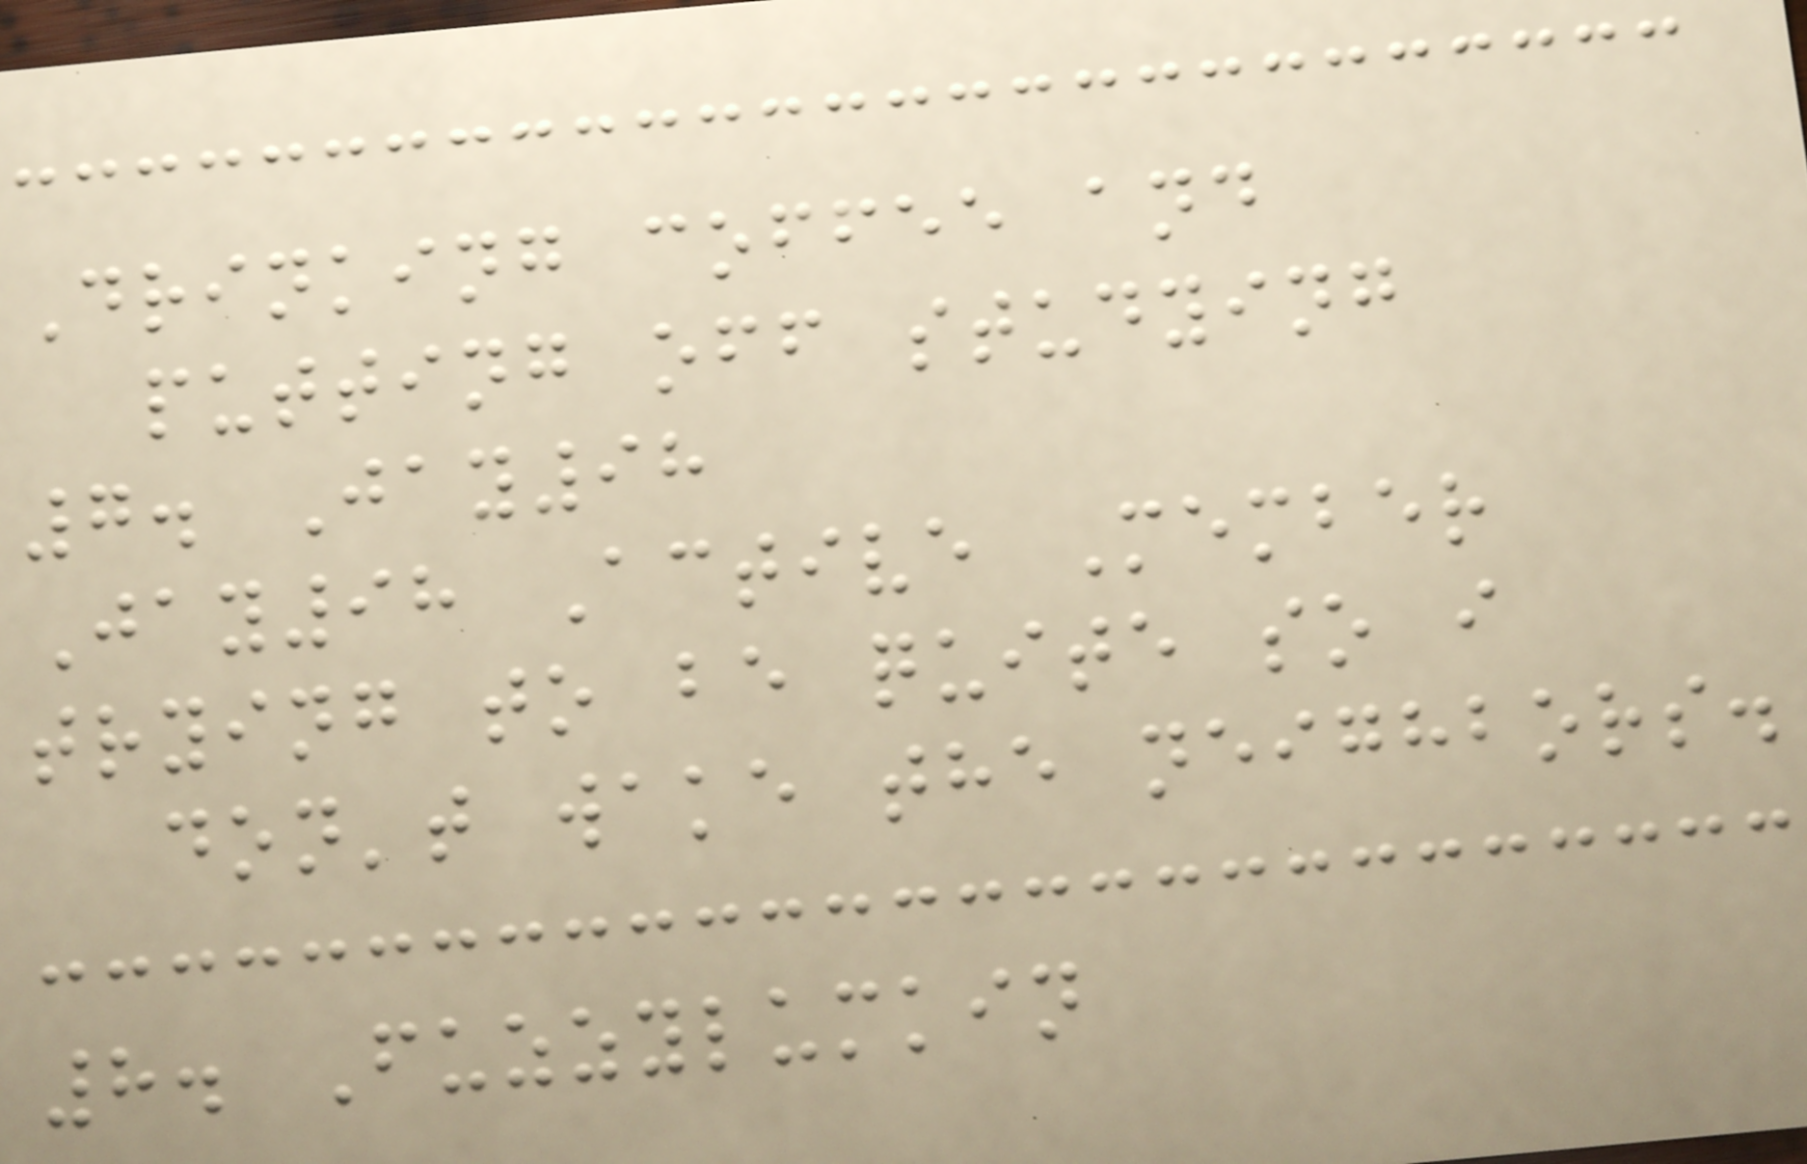Drinking coffee and
putting off studying
7. Jay98
Jay98 Active Member
trying to be quite so i
don't wake the neighbors.
8. Fuzzylumkin
